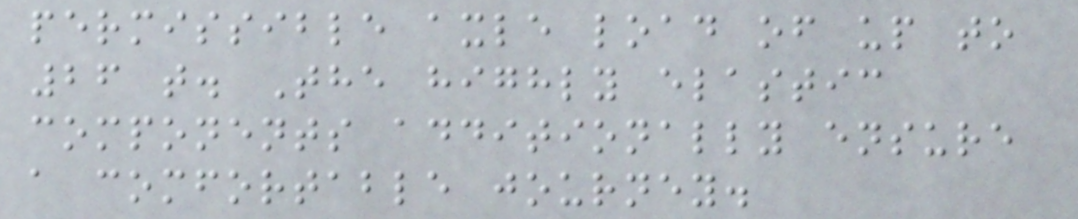permissible axle load of up to
26 t. The highly elastic
components additionally ensure
a comfortable journey.
